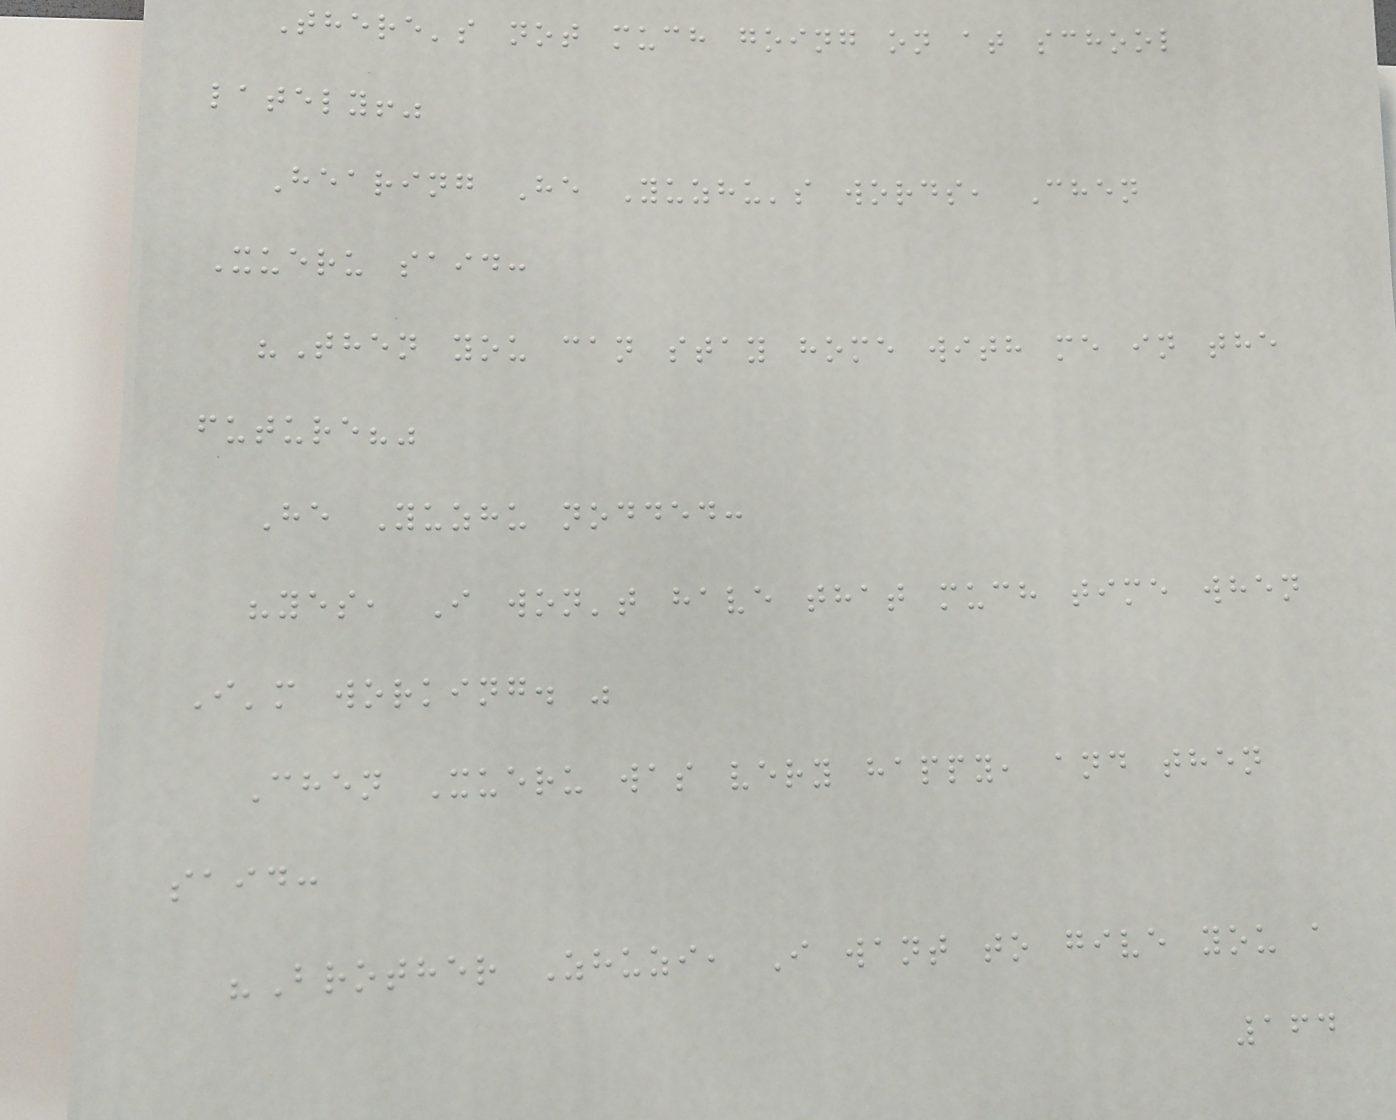There's not much going on at school
lately!"
Hearing He Yuzhu's words, Chen
Xueru said:
"Then you can stay home with me in the
future?"
He Yuzhu nodded:
"yes, I won't have that much time when
I'm working. "
Chen Xueru was very happy, and then
said:
"Brother Zhuzi, I want to give you a
164
